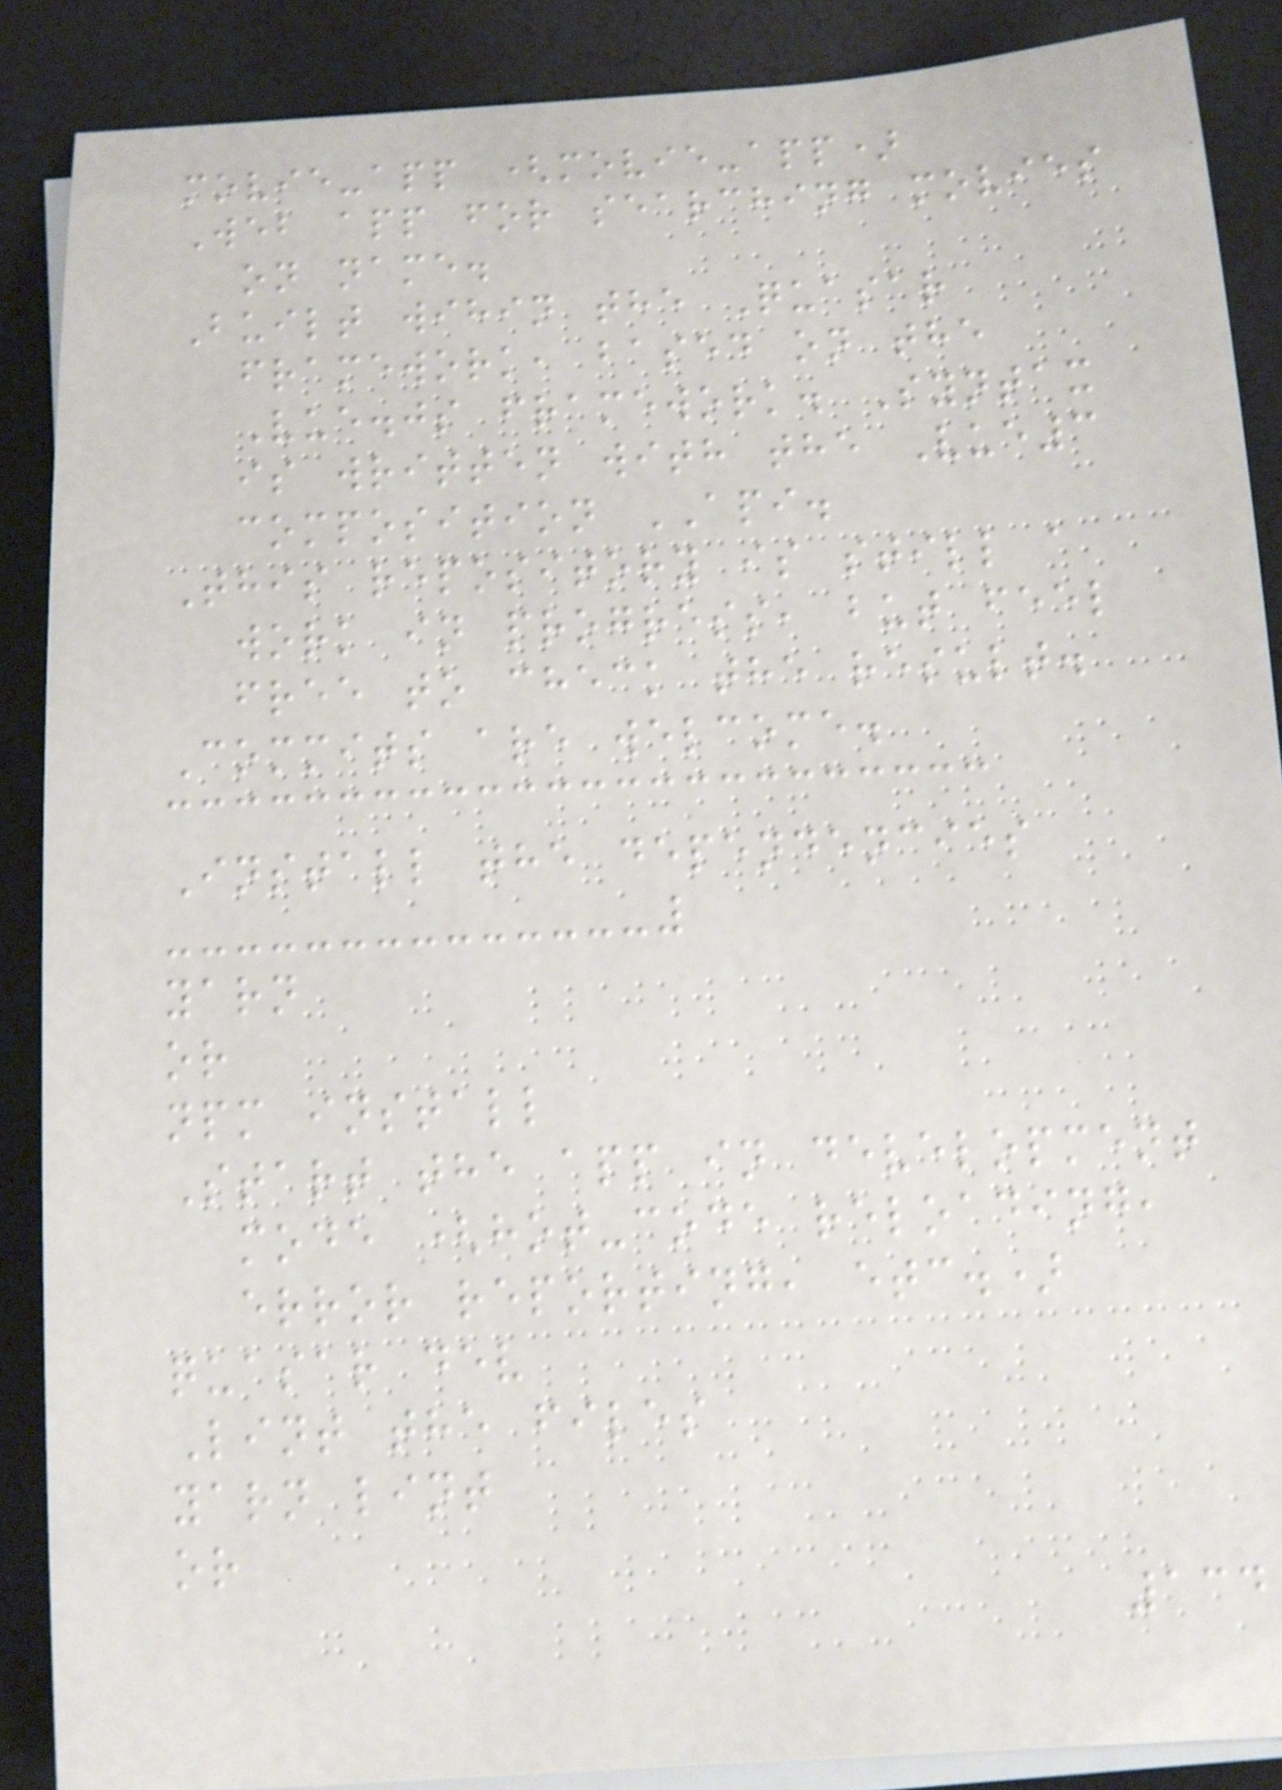movie-app (movie-app)
Web app for searching movies
on name.
Built wihin the Quasar
framework, based on the
Vue.js framework. Syntax
is written with the Vue3
composition API.
This repository is still a
work in progress, but feel
free to check the result.
Commits are welcome.
Install the dependencies
yarn
or
npm install
Start the app in development
mode (hot-code reloading,
error reporting, etc.)
quasar dev
Lint the files
yarn lint
or
134
